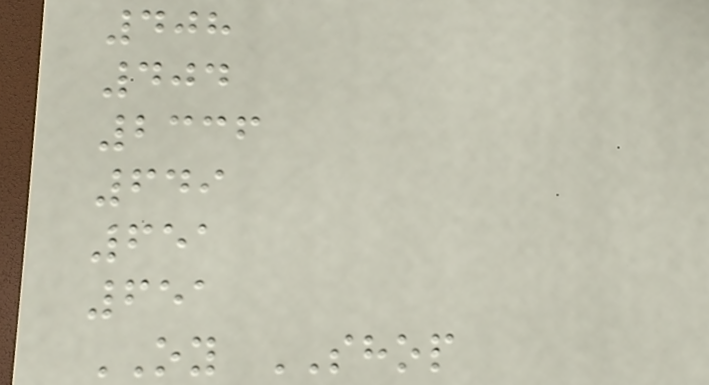408
404
2336
649
651
651
OY SHOP
